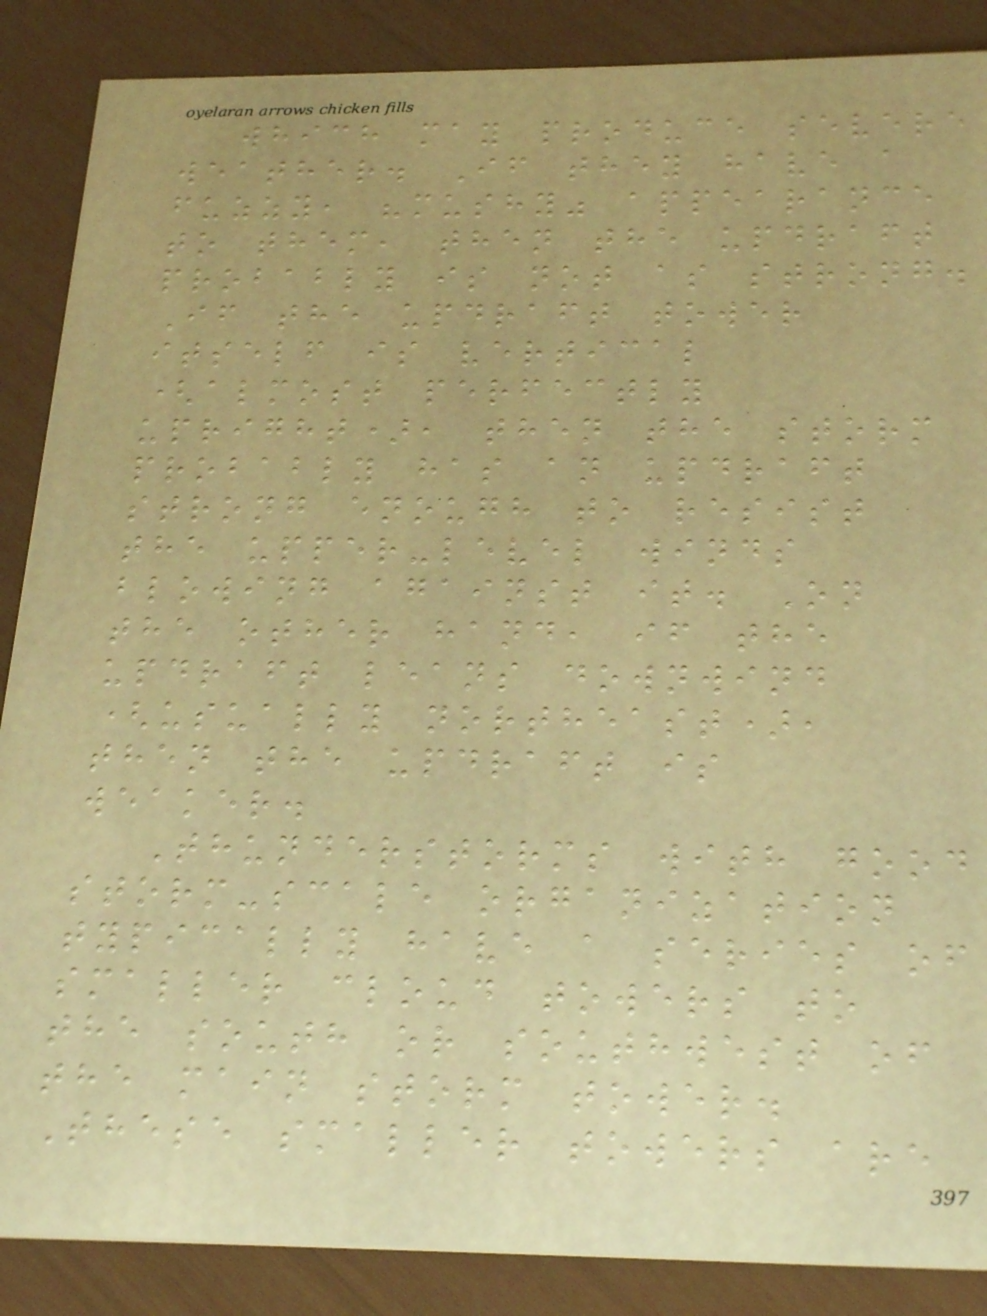which may produce severe
weather. If they have a
fuzzy, "mushy" appearance
to them, then the updraft
probably is not as strong.
If the updraft tower
itself is vertical
(almost perfectly
upright), then the storm
probably has an updraft
strong enough to resist
the upper-level winds
blowing against it. On
the other hand, if the
updraft leans downwind
(usually northeast),
then the updraft is
weaker.
Thunderstorms with good
storm-scale organization
typically have a series of
smaller cloud towers to
the south or southwest of
the main storm tower.
These smaller towers are
